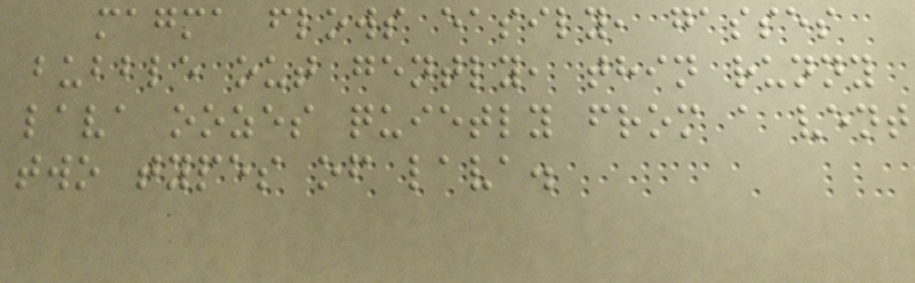magma flows easily, gasses
bubble out gently, thin runny
lava oozes quietly from a vent
two types of lava.
